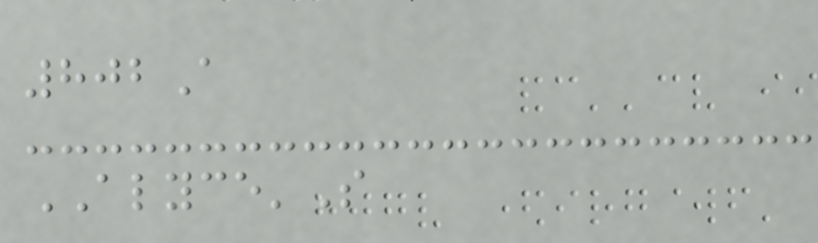802A
ALYCE'S
